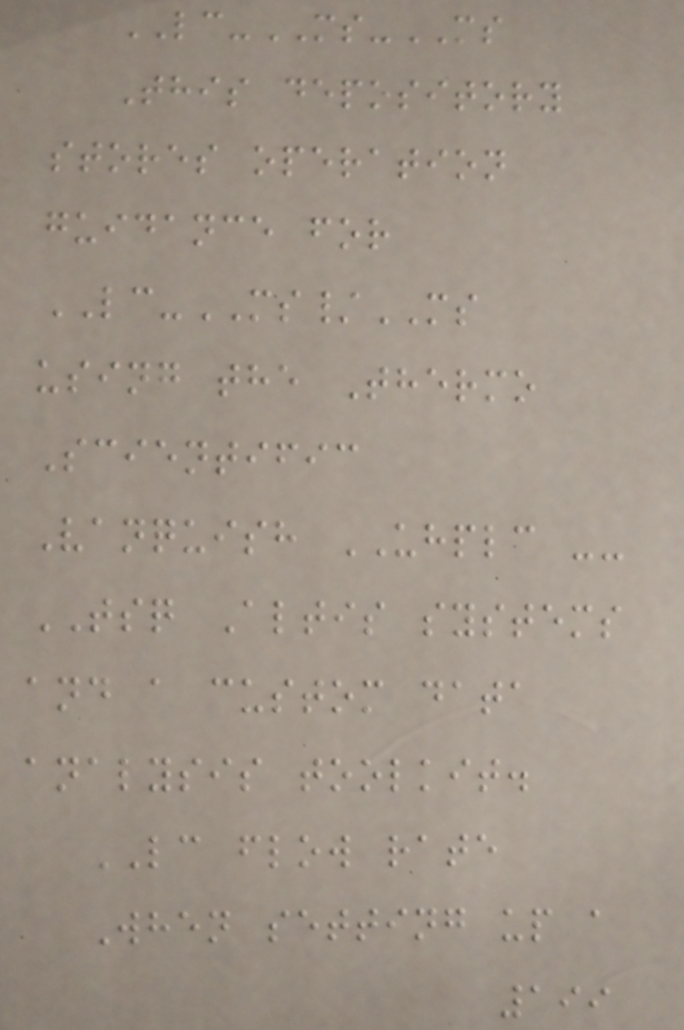LC-MS-MS
This depository
stores operation
guidance for
LC-MS/MS
using the Thermo
Scientific
Vanquish UHPLC --
TSQ Altis systems
and a custom data
analysis toolkit.
LC flow rate
When setting up a
199
